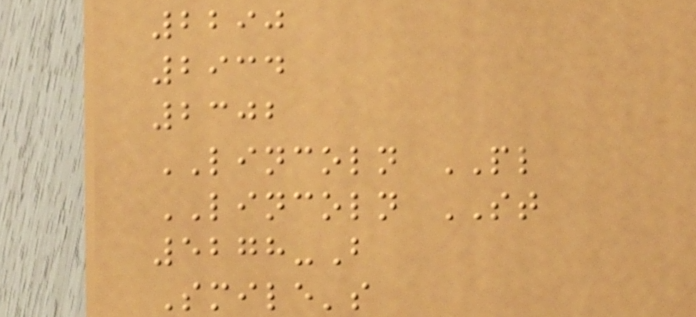2290
2934
2302
LINCOLN PL
LINCOLN ST
5278-B
Smile's
